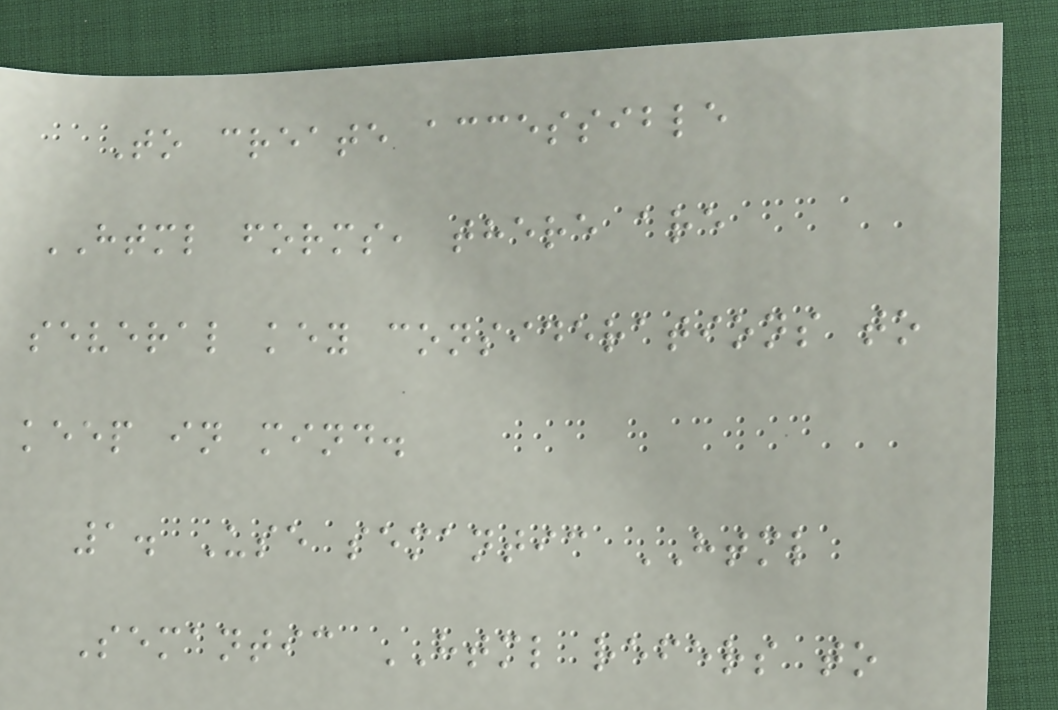To create accessible
HTML forms, there are
several key considerations to
keep in mind.
1. Use semantic HTML
Semantic HTML refers to
